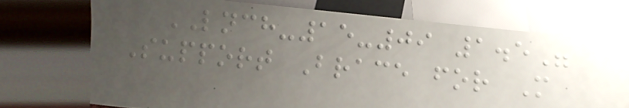LNCH-15-09 1.5"
Support Brace for M
